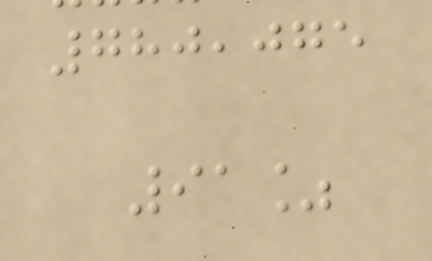780,075
91%
